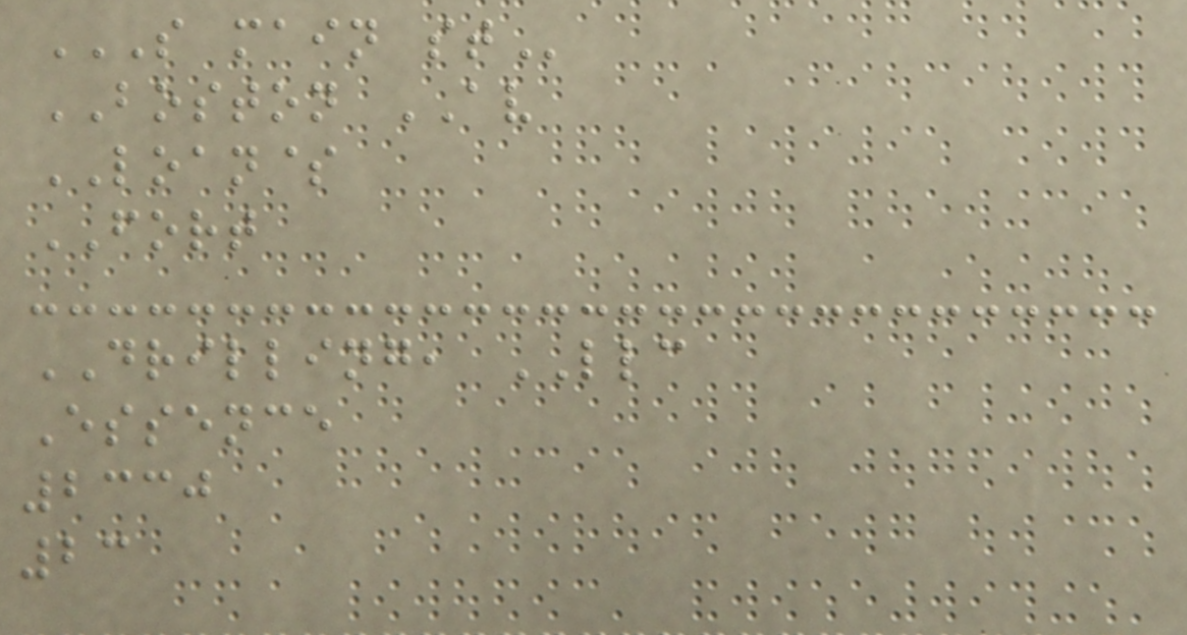S MAIN ST
BOSTON AV
LOAN$
FORT
DRILLING, LLC
Essence
2330
23
